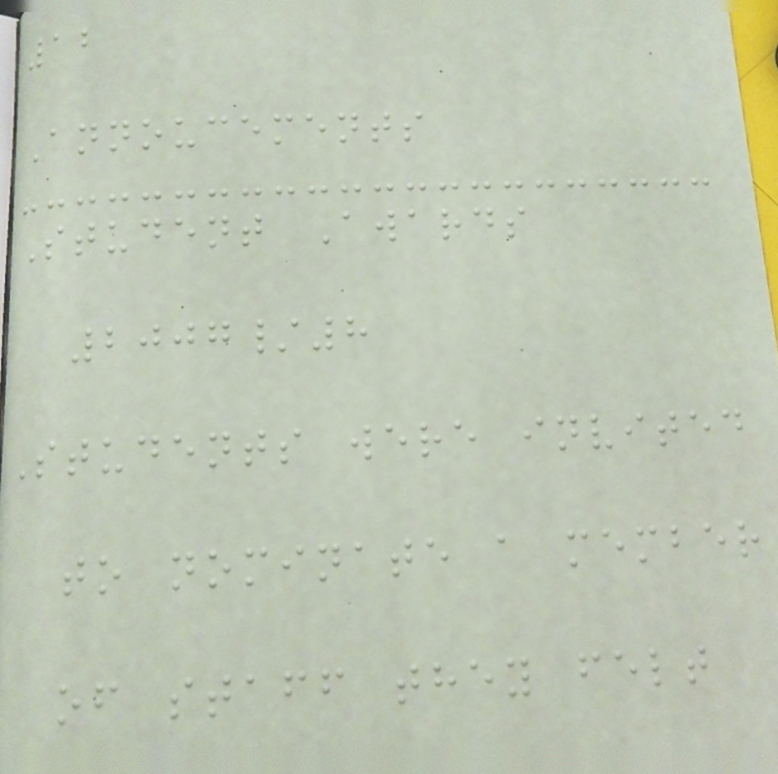12
Annoucements
Student Awards
2007/8
Students were invited
to nominate a member
of staff they felt
